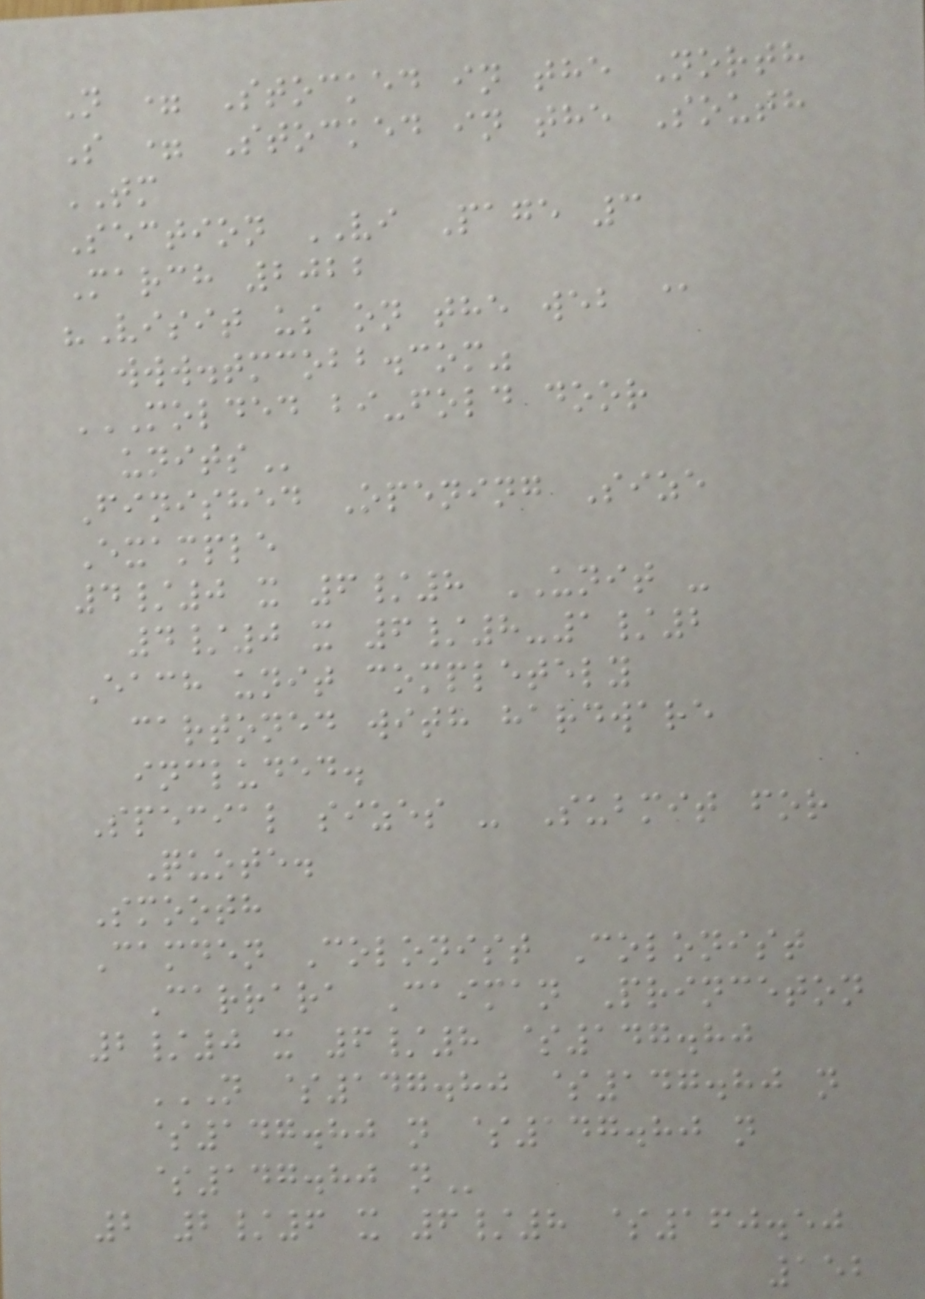N = Stocked in the North
S = Stocked in the South
TM
Section VI Page 3
March 2022
"Visit us on the web @
www.tmcobb.com"
MOLDED BI-FOLD DOOR
UNITS
Finished Opening Size
Example
4/0 x 6/8 UNIT -
4/0 x 6/8-1/2
Each unit completely
cartoned with hardware
included.
Special sizes - Submit for
Quote.
Smooth
Camden Colonist Colonist
Carrara Caiman Princeton
2/0 x 6/8 $147.80
N $147.80 $147.80 N
$147.80 N $147.80 N
$147.80 N
2 2/6 x 6/8 $160.50
152
